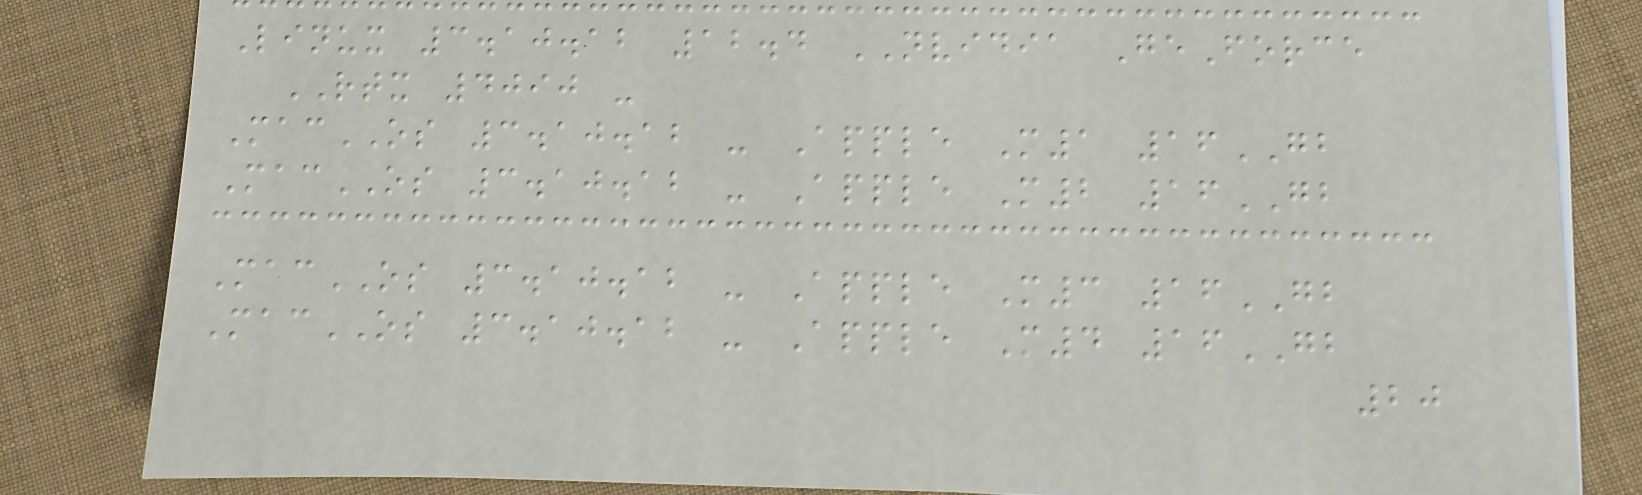Linux 3.10.12 12.4 NVIDIA GeForce
RTX 4090 -
MacOS 3.10.12 - Apple M1 16GB
MacOS 3.10.12 - Apple M2 16GB
MacOS 3.10.12 - Apple M3 16GB
MacOS 3.10.12 - Apple M4 16GB
20
